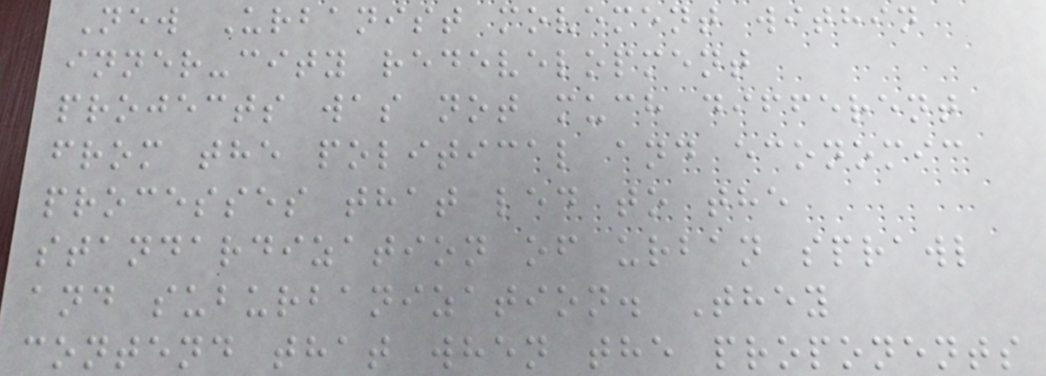New Urbanist movement within
inner-city redevelopment
projects was not much different
from the political and economic
processes that led to the
standardization of urban sprawl
and suburbanization. They
contend that when the proponents
